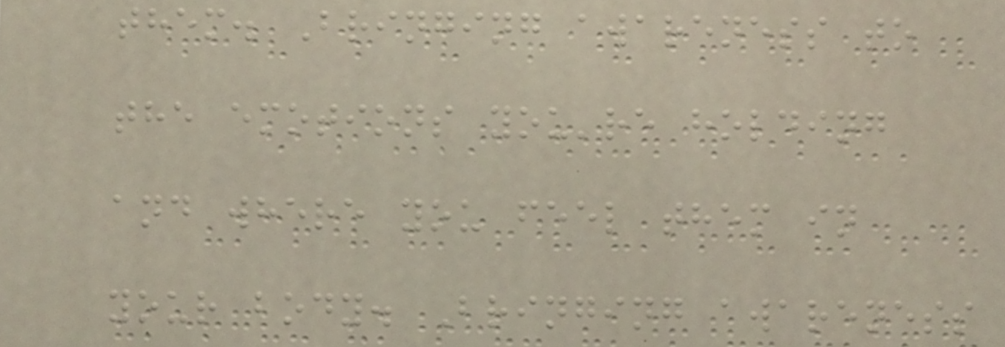them. Bringing awareness to
the emotions you're holding
and where you feel them in
your body. Bringing awareness
